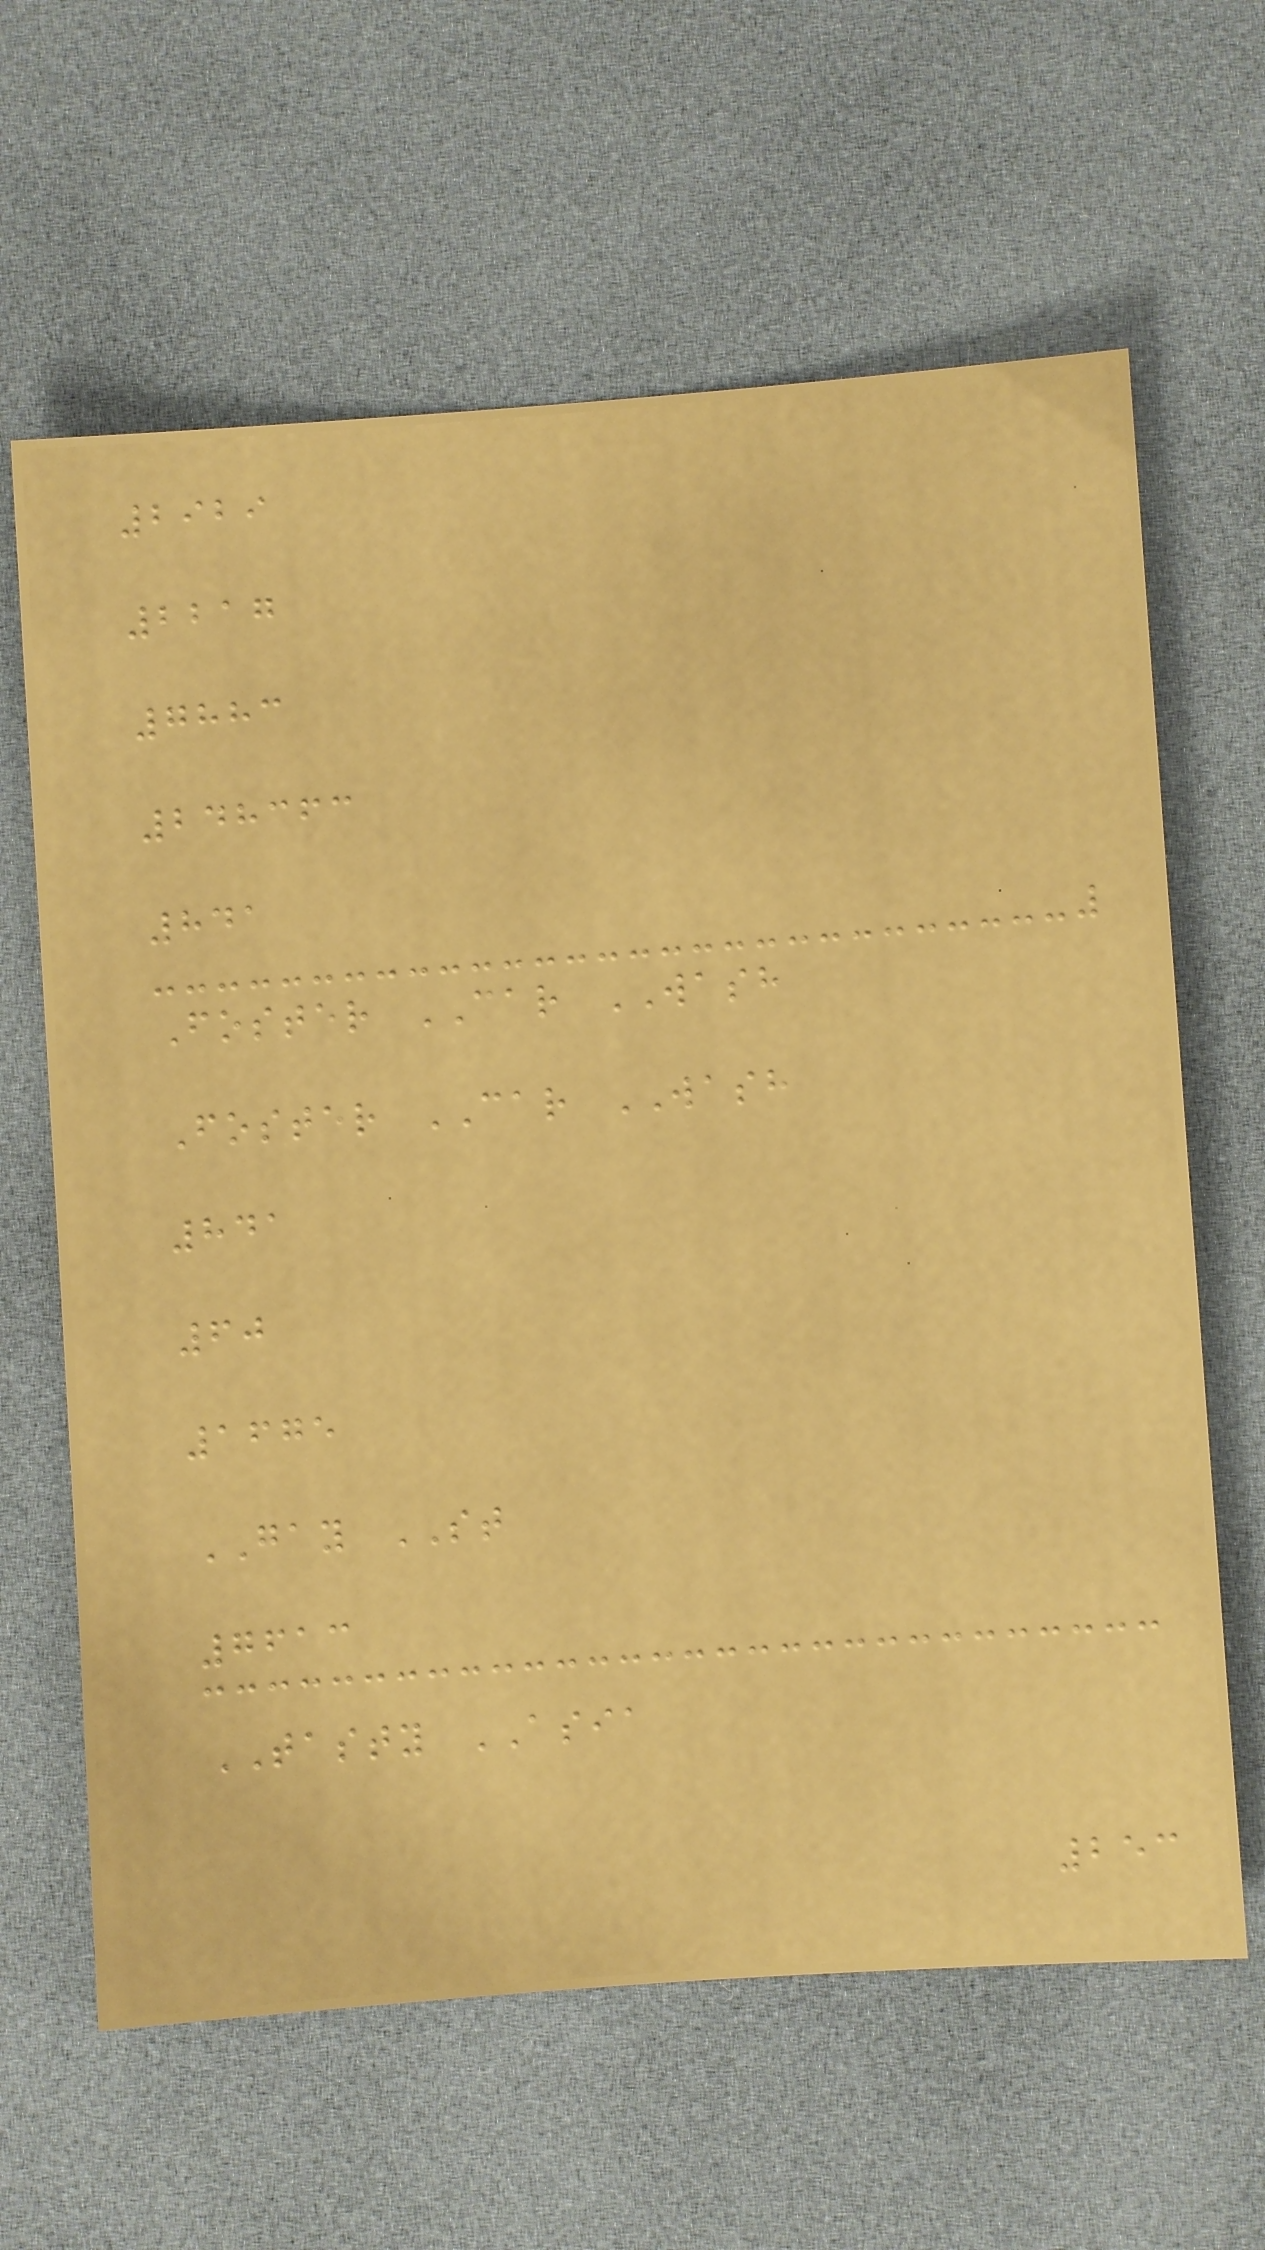2929
2217
7883
248363
841
Foster CAR WASH
Foster CAR WASH
841
60
1675
GAY ST
7613
TASTY ASIA
253
